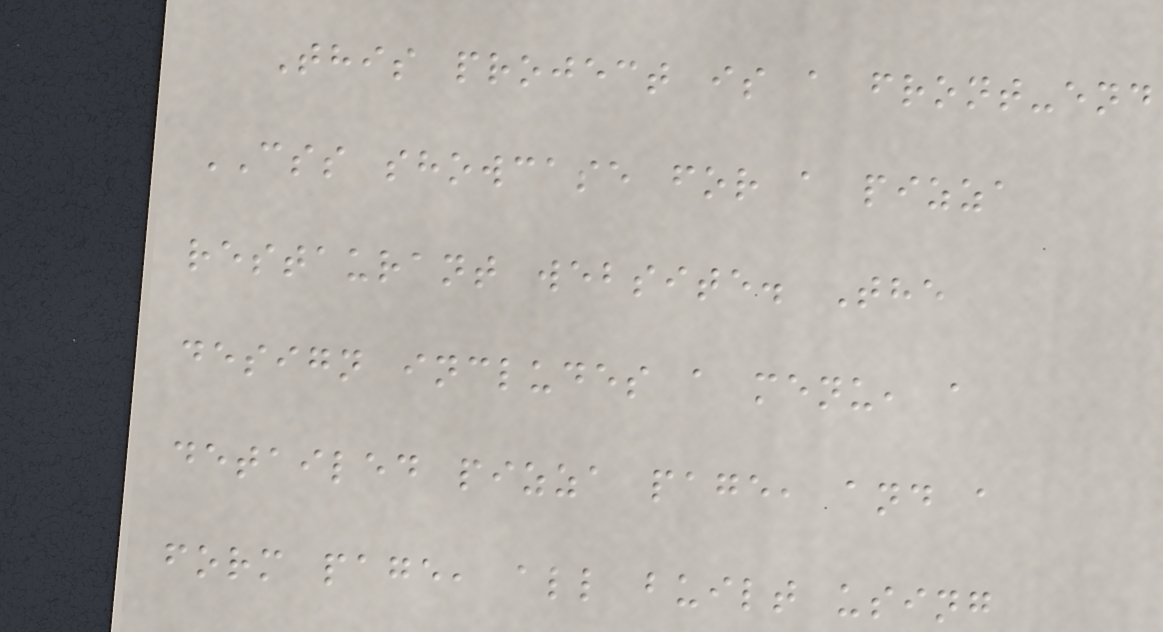This project is a front-end
CSS showcase for a pizza
restaurant website. The
design includes a menu, a
detailed pizza page, and a
form page, all built using
